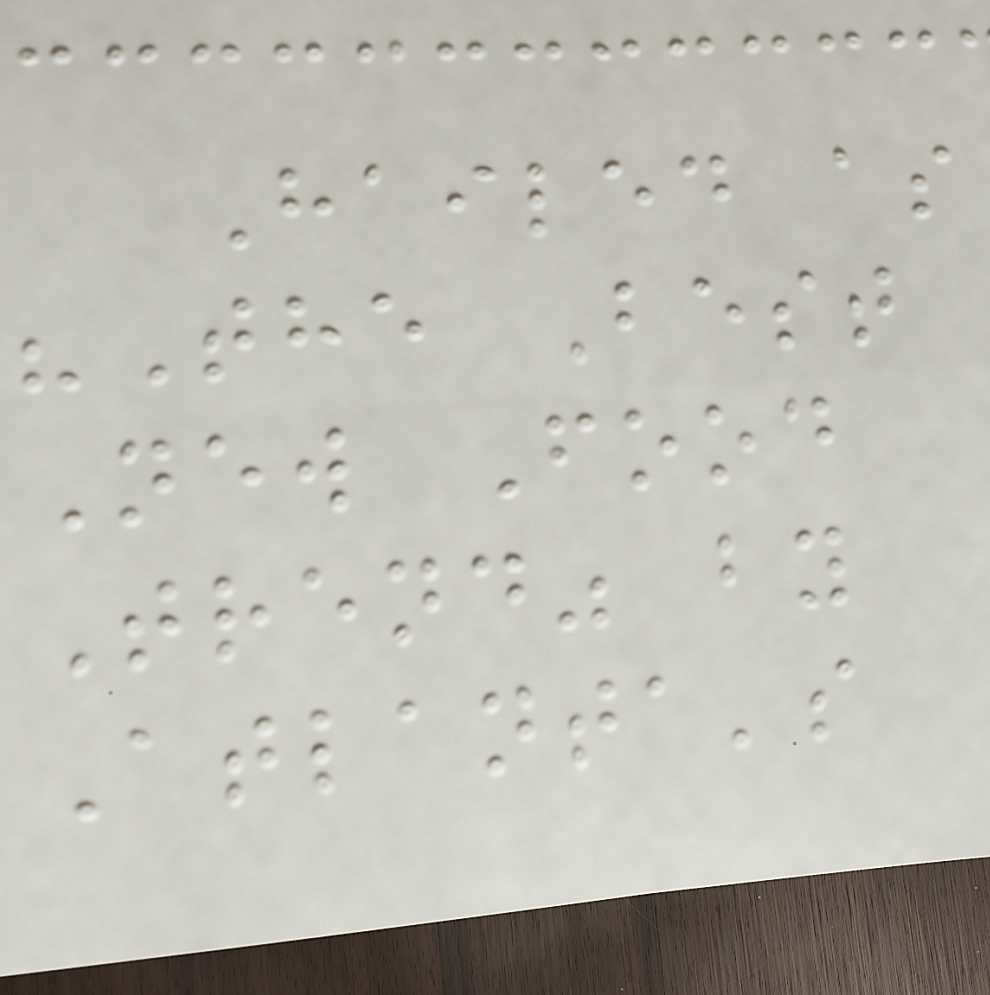Hailed as
"The Best
New Food
Trend" by
Atlanta's
